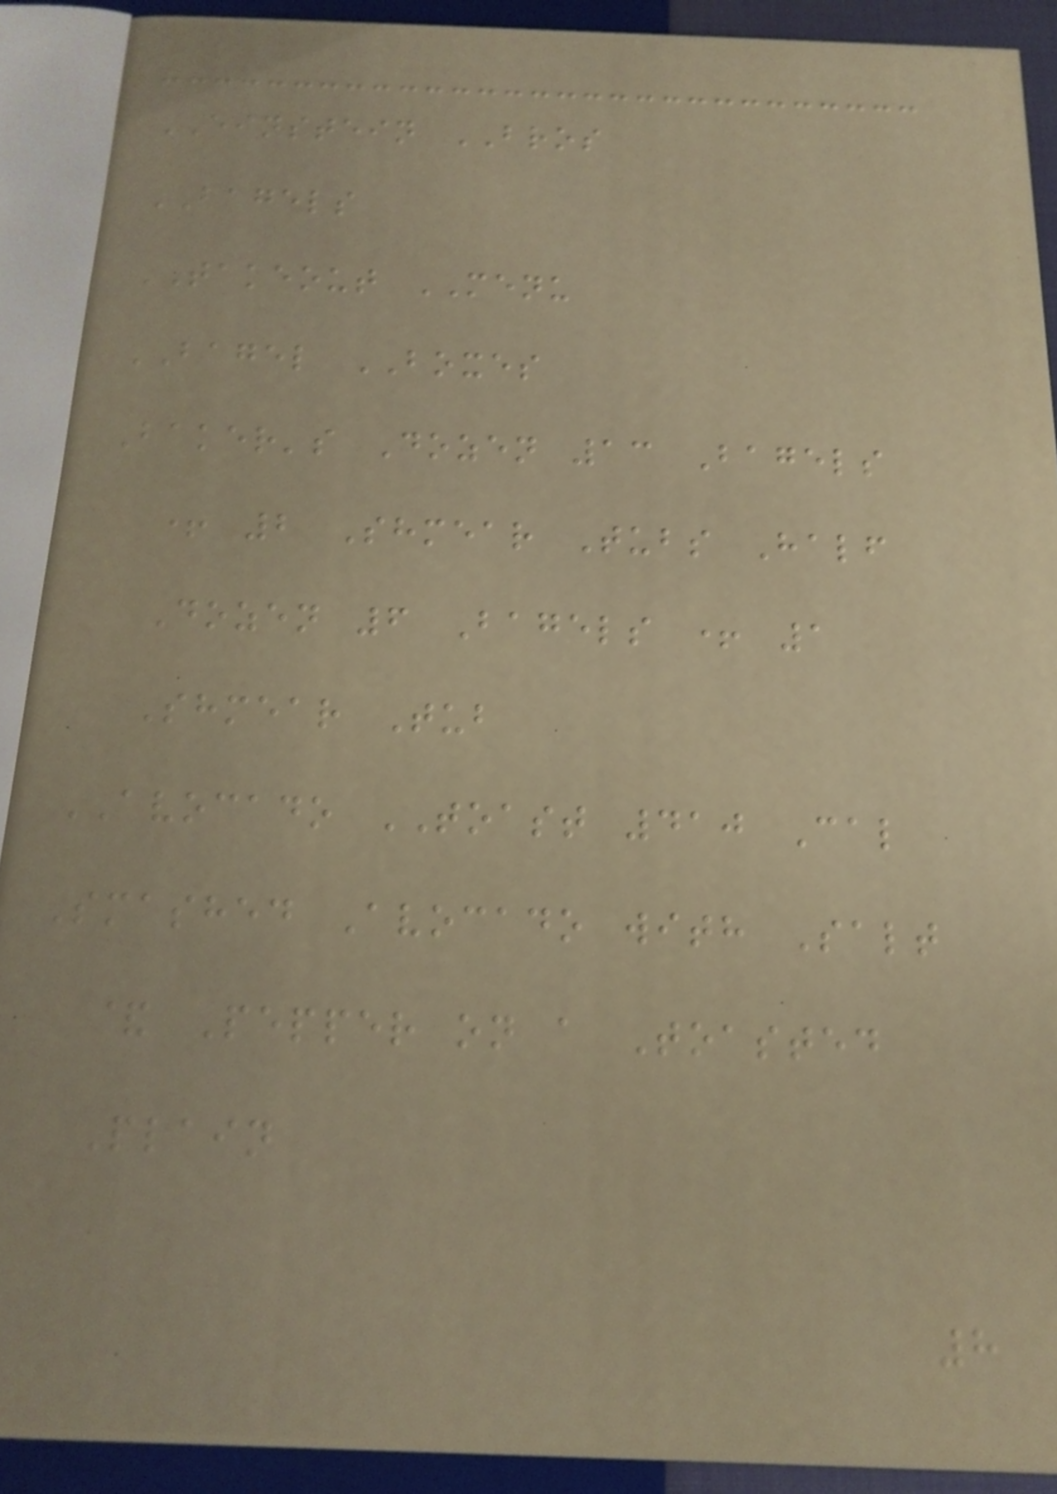EINSTEIN BROS
BAGELS
TAKEOUT MENU
BAGEL BOXES
Baker's Dozen 13 Bagels
+ 2 Shmear Tubs Half
Dozen 6 Bagels + 1
Shmear Tub
AVOCADO TOAST 410 Cal
Smashed Avocado with Salt
& Pepper on a Toasted
Plain
8
